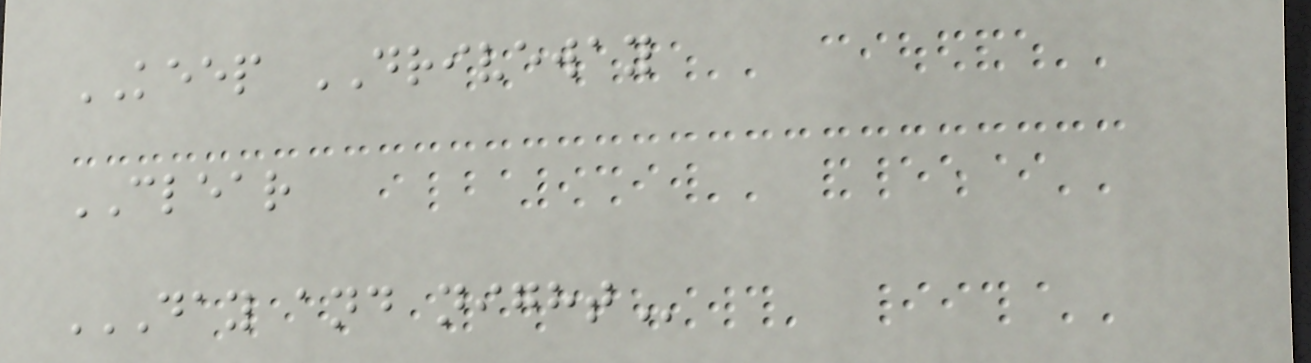KEEP DRIVEWAY
CLEAR
DAY AND NIGHT
